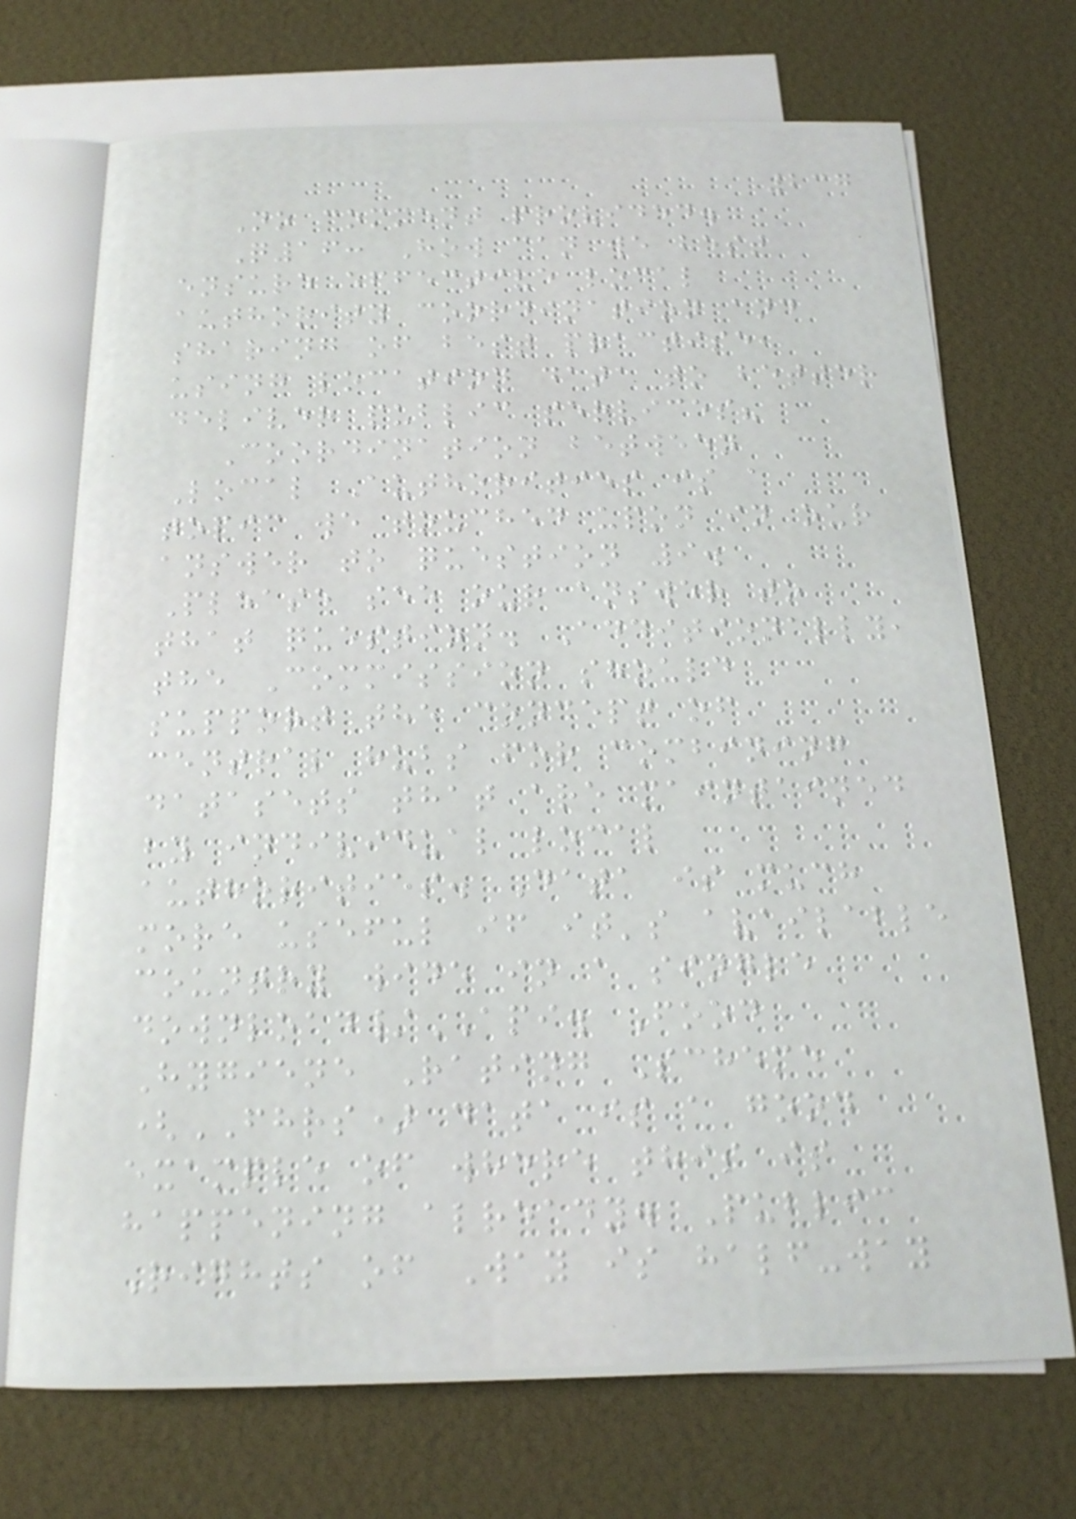237
No comment provided.
Q16: How can we best
ensure effective local
authority coordination and
sharing of best practise,
using location data to better
deliver public services?
Coordination between
Local Authorities is a
topic we touched upon in our
answer to question 9.
Please see our answer to
that question. Additionally,
the Commission should
support the concept of
central hubs for combining
datasets that are maintained
by individual local
authorities. Data is much
more useful if it's available
country wide in a single
download/API. Food
Hygiene Rating Scheme
(FHRS) data is a good
example of where this is
happening already. Public
Rights of Way is half-way
